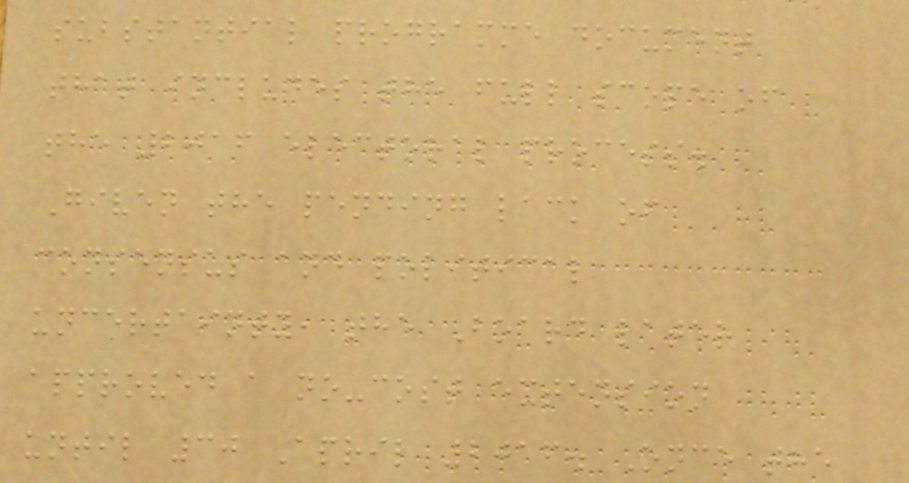substantial programme document
that includes the full scope of
the 2016 electoral process.
Given the pending lack of
consensus and political
uncertainty, the Board later
approved a no-cost extension
until 30 April 2016. Once the
